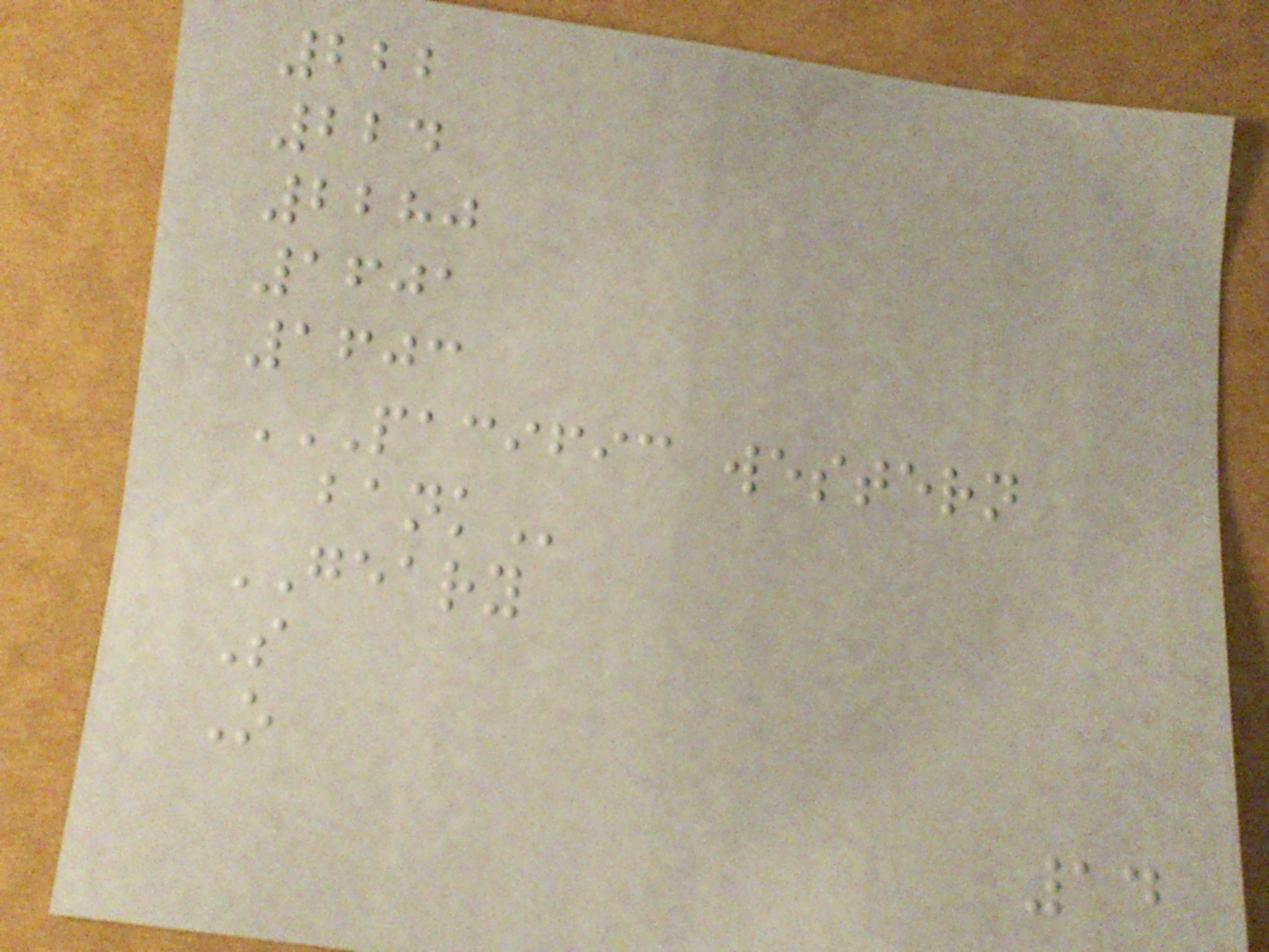222
224
2280
1601
1603
PACIFIC WESTERN
BANK
GEARY
S
O
14
